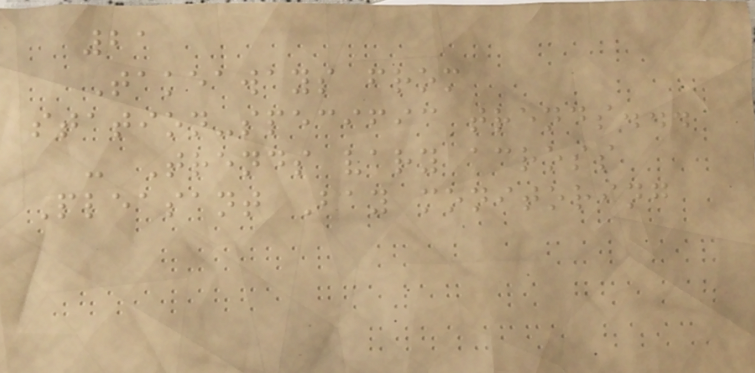21
Takeaways from
station-specific trends...
- Trends vary across
Pleasant Bay monitoring
